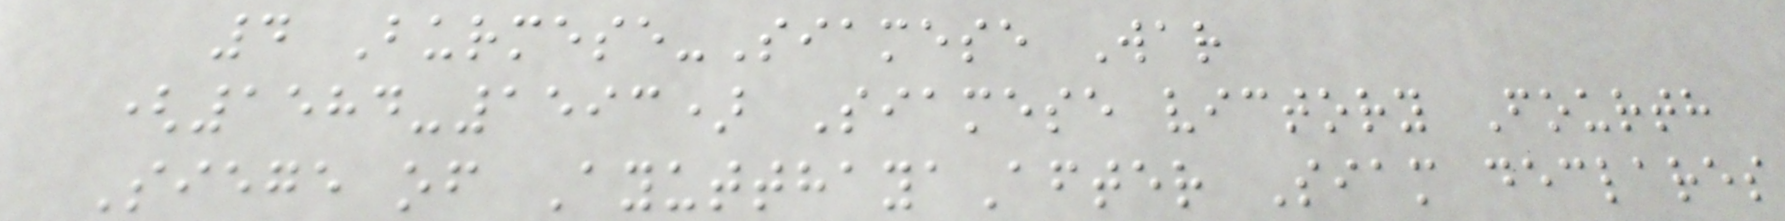4 Burmese-Siamese War
(1584-1593) Siamese victory Fourth
Siege of AyutthayaAfter Siam declares
